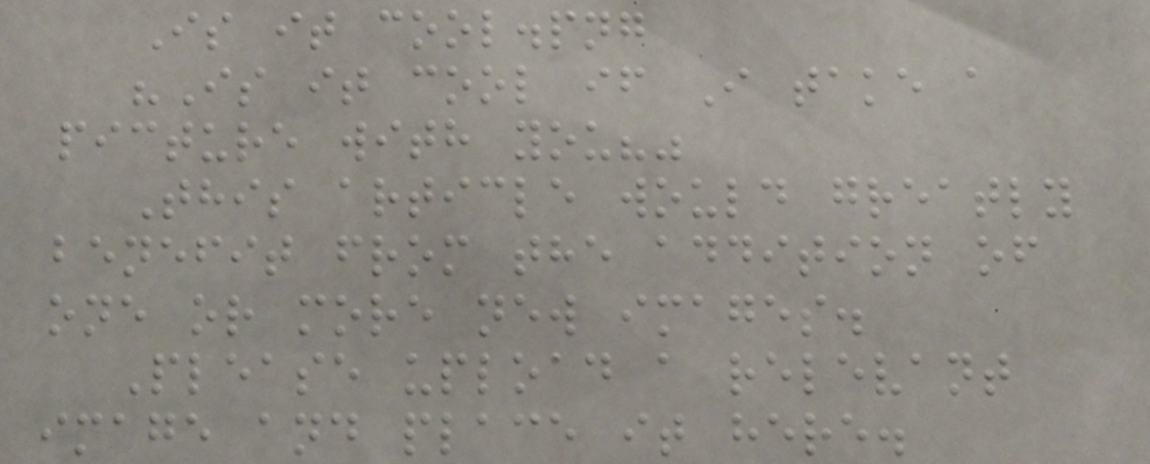Is it cool.png
"Is it cool if I take a
picture with you?"
This article would greatly
benefit from the addition of
one or more new images.
Please upload a relevant
image and place it here.
